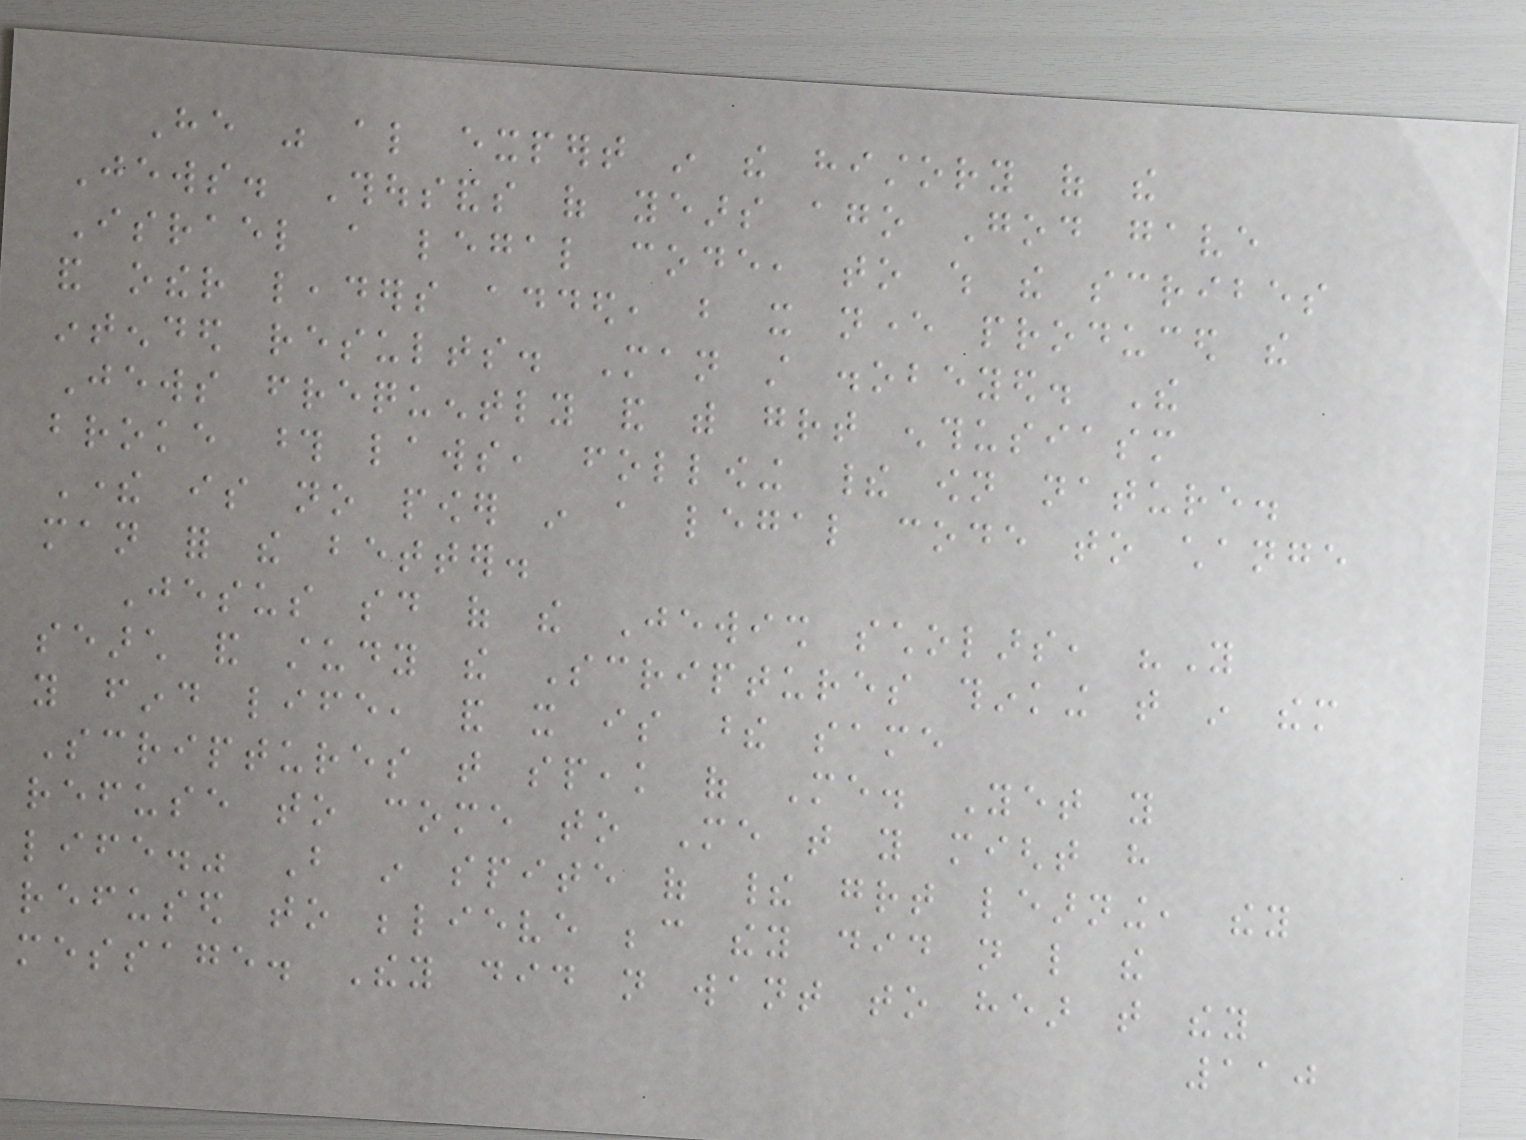He was also expert in the history of the
Jews. Thousands of years ago God gave
Israel a legal code, to which the scribes
and other leaders added, but it never produced the
intended results. Man still disobeyed. The
Jews frequently and with great enthusiasm
broke those laws, following their own nature.
There is no power in a legal code to change
man for the better.
Jesus said of the Jewish scholars, "You
search and study the Scriptures thinking that in them
you find life, and it is these same
Scriptures that speak of Me. Yet you
refuse to come to Me that you might have
life." But in spite of their great learning, they
refused to believe because they did not like the
message. They did not want to hear that they
110
